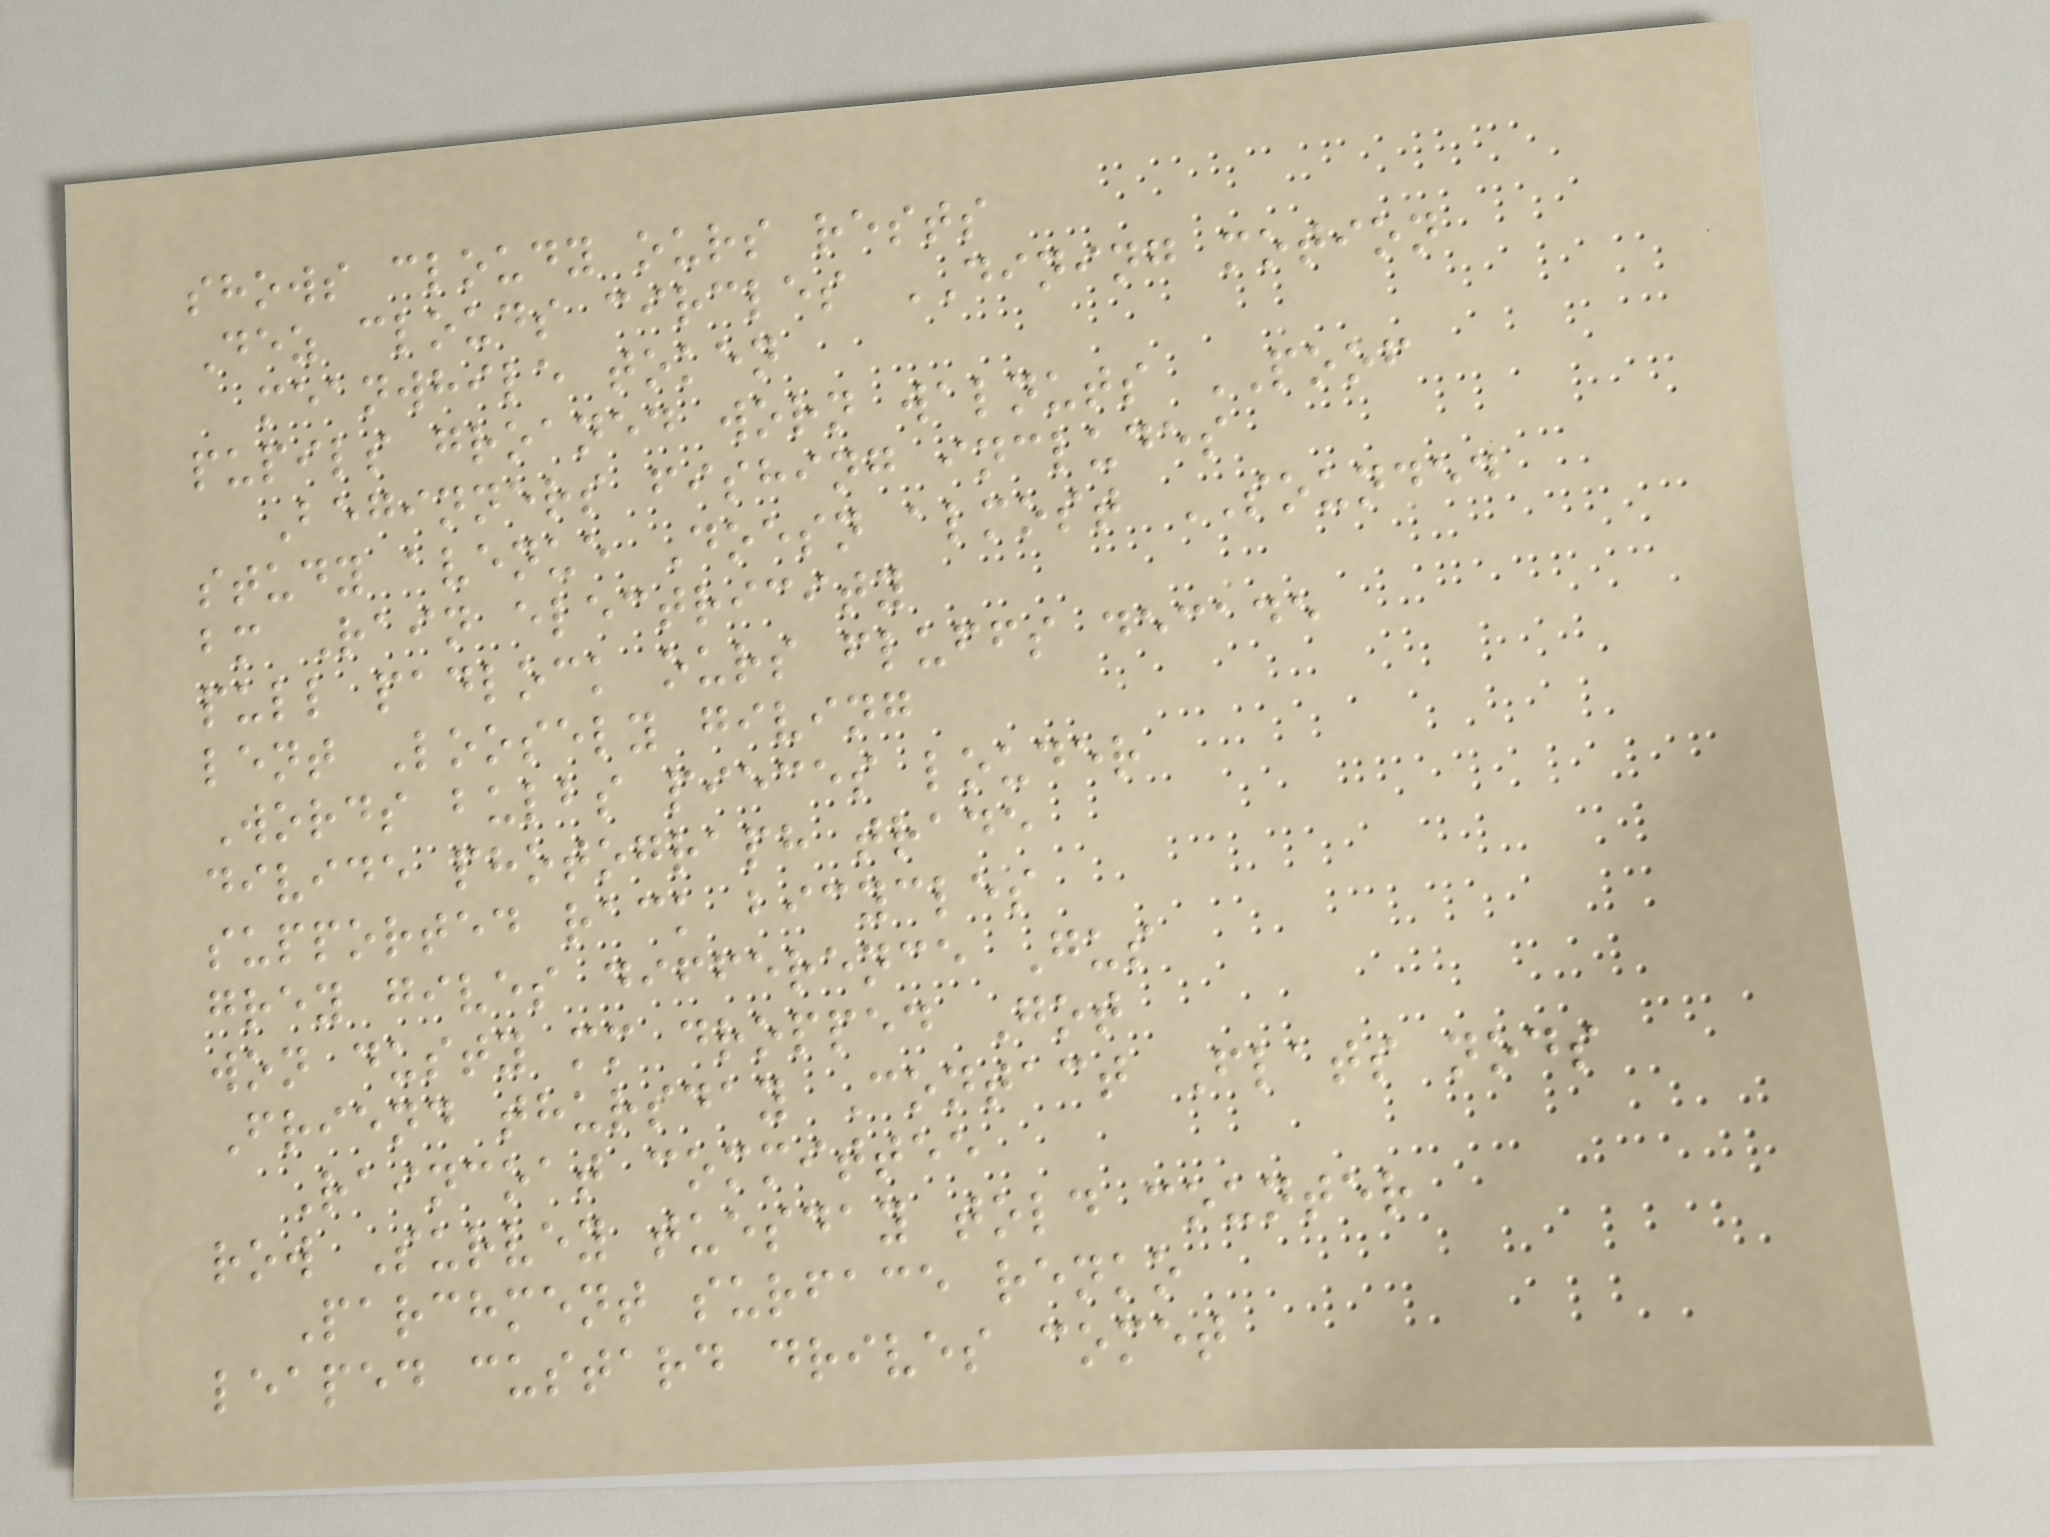shows cloudy ours rests
Dez clouds circles DINING motion
meanwhile token
pupils groaned worn walnuts POOF
Beginners fishing includes
study avenue Doesn almost SOUNDED
bm Rain electricity
pull padlock ours fluffs decade
lent Loosely giving
Words bulbs pieces louder
divide photograph trade
supported rack bicycles
grey gives difference Gus
won dusty mm dropped Got
Friend thursday Contact Flats nods
Raincoat committee
row Survey tuesday told counter
Parchment surface renko
leaped custard drives comet
